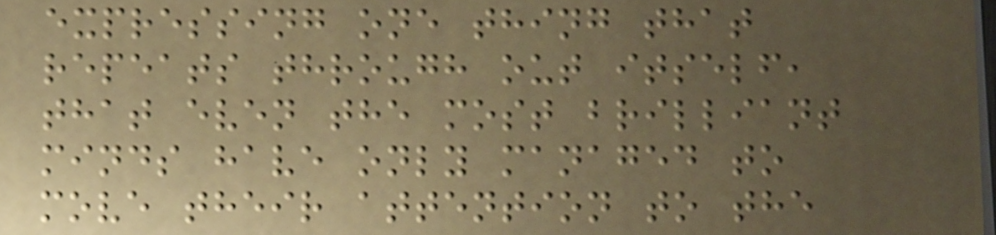expressing one thing that
repeats through out itself,
that even the most brilliant
minds have only managed to
move their attention to the
